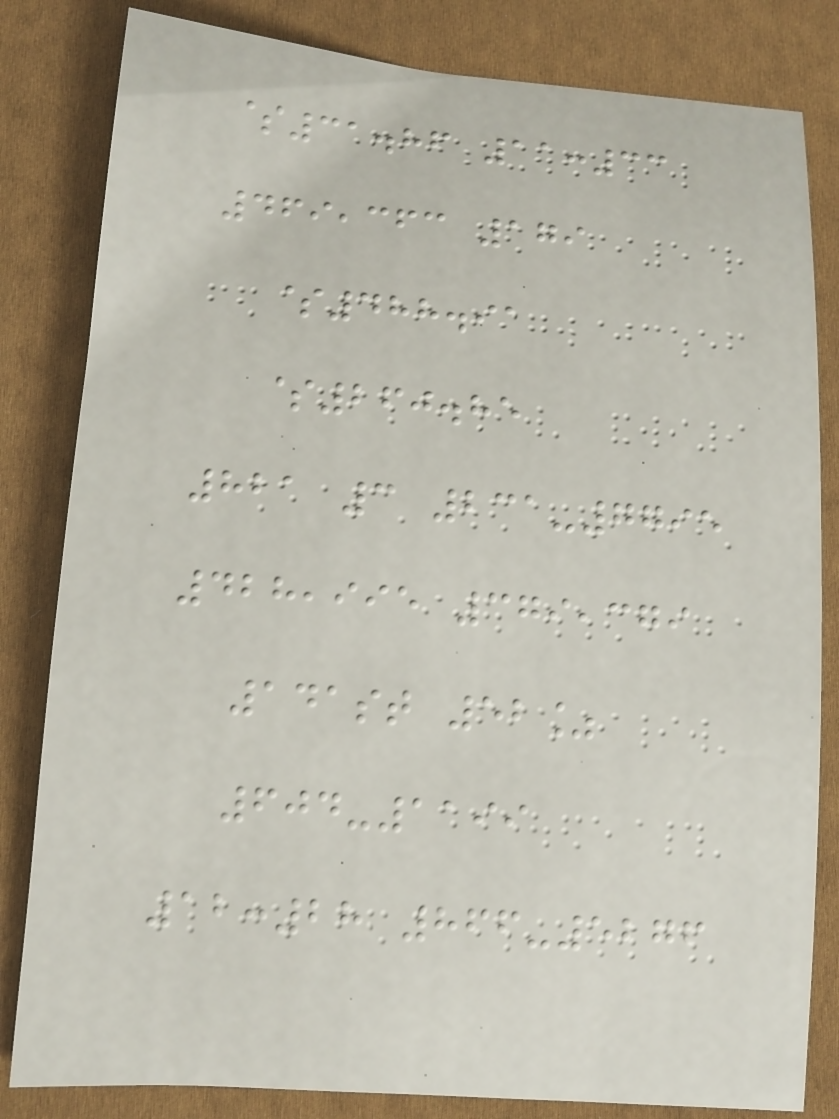$31.86 11:33
469,363 179
$488.91
$260.85
821 3 231-7795
428,995 379,379
141st 52%
604-1199
12:28 866-5276
